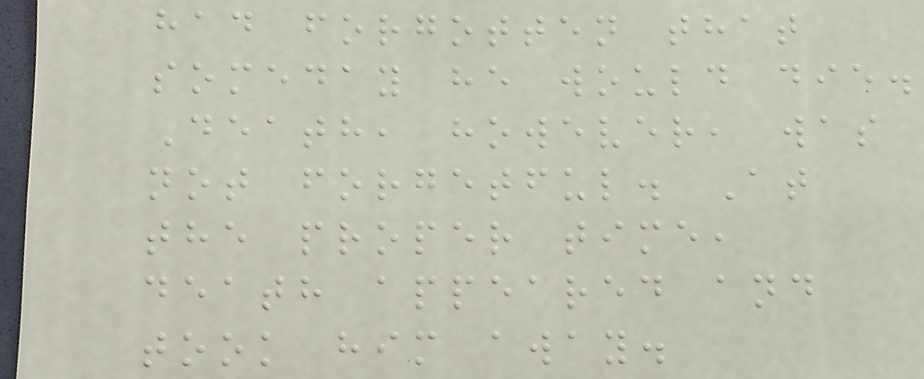had forgotten that
someday he would die.
Death, however, was
not forgetful. At
the proper time,
death appeared and
took him away.
